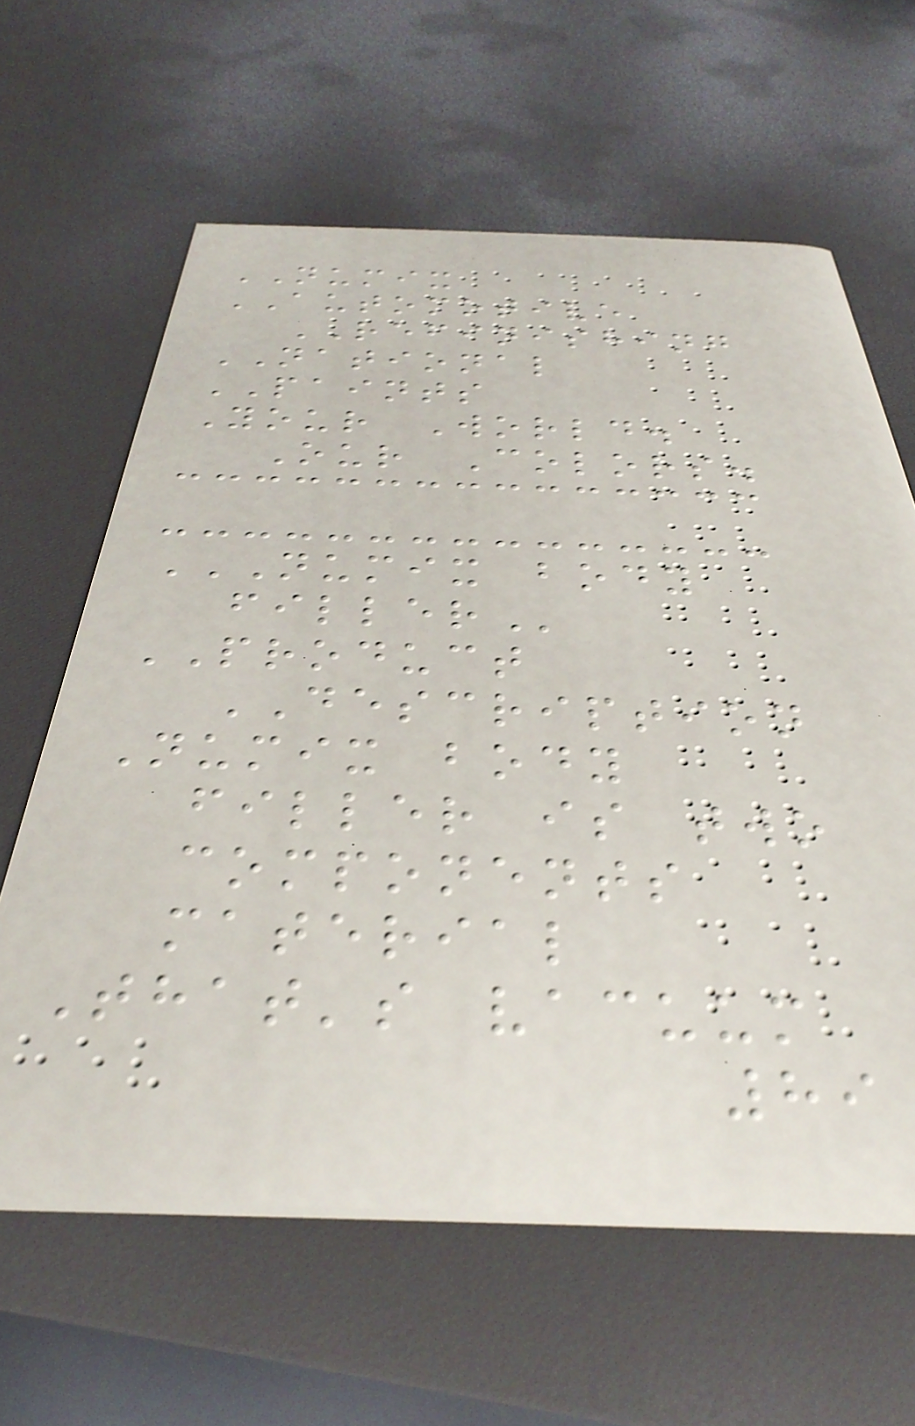NUMIX
AUTOMOTIVE
REFINISHING
NATIONAL
PAINTS
Your World.
Our Colors.
NUMIX BODY
FILLER
PRODUCT
DESCRIPTION
Numix body
filler is two
components
material
That's vacuum
89
